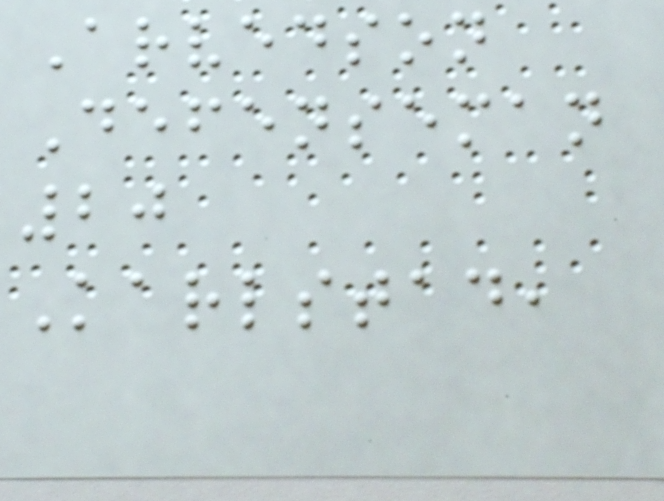Arvedson
Defenseman
20
Karlstad,
